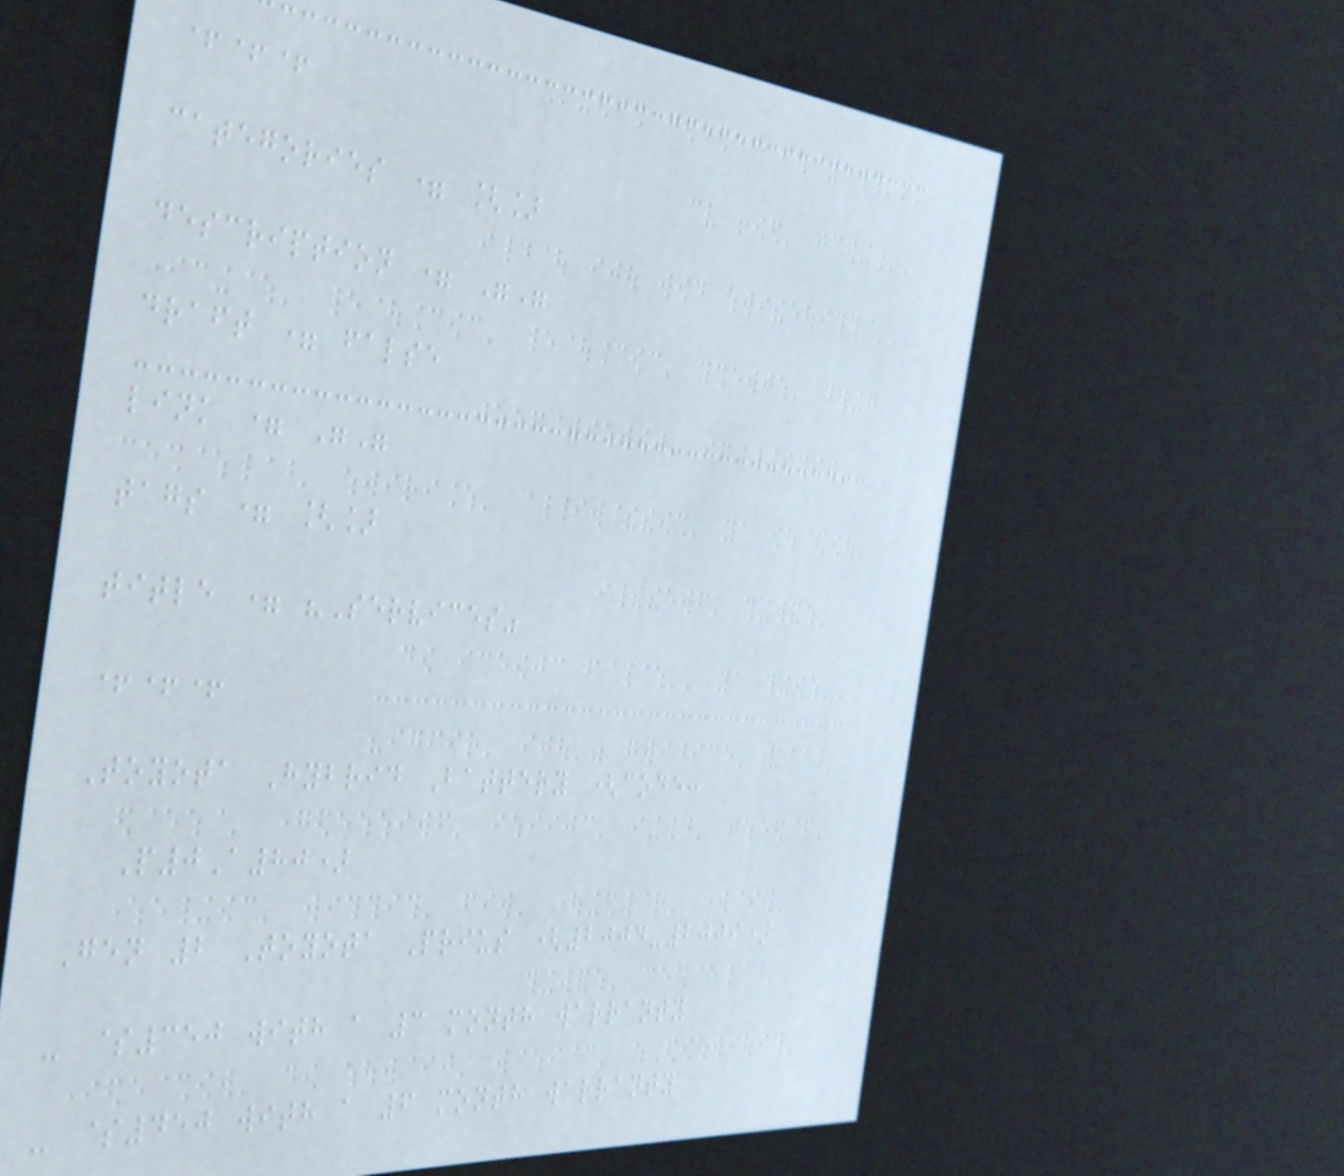+++
categories = []
description = ""
draft = false
link = ""
tags = []
title = "Services"
+++
Toyota Hybrid Battery (code:
P0A80)
Gen 2 Toyota Prius (2004-2009)
- $350 with a 3 month warranty
- $450 with a 6 month warranty
